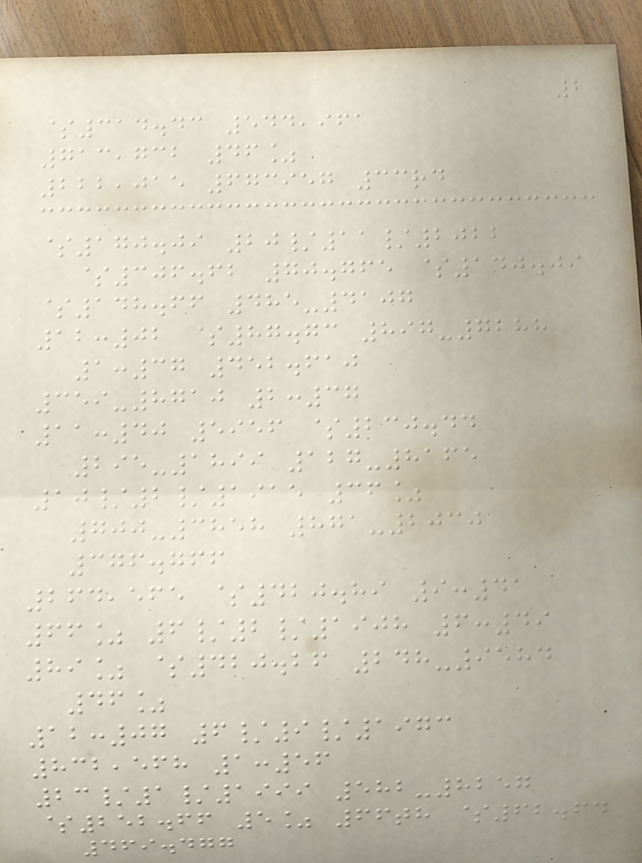2
$314.43 544,961
713,732 46%
222,015 673957 33rd
$170.09 20/11/2022
$306.62 70.765 $140.09
$148.66 485-4107
12:02 $87.73 897-7288
1:37 452.610
359-8710 2:37
11:40 5956 $230.44
295-1899 127-8165
10/2/1915 36%
700-3858 871-2030
376.766
264,565 $420.89 9:41
66% 6/2/1908 6:49
89% $420.26 248-9584
46%
12:07 6/9/1973
832,568 1:56
23/1/1999 582-8257
$252.66 5% 66th $62.64
469.477
